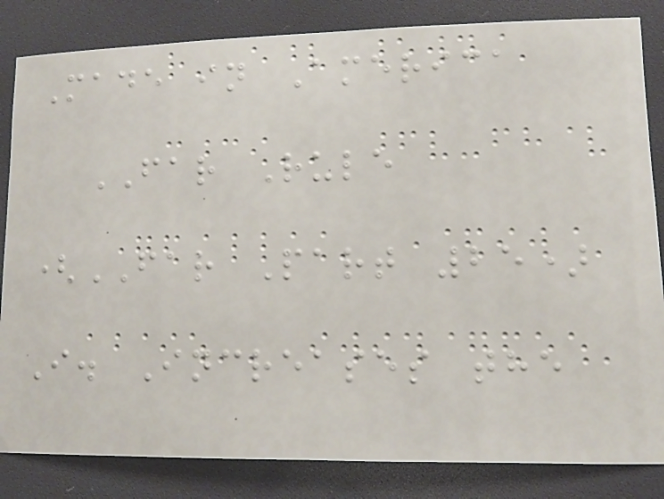Made in America
FAR Rule
(FAR Part 25)
I. Increases the
